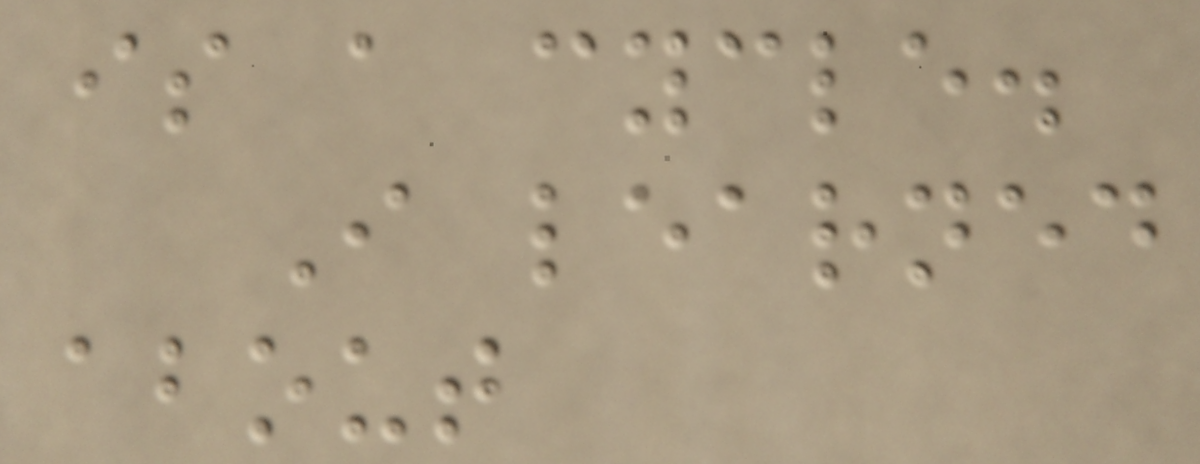is a cycle.
I learned
about
